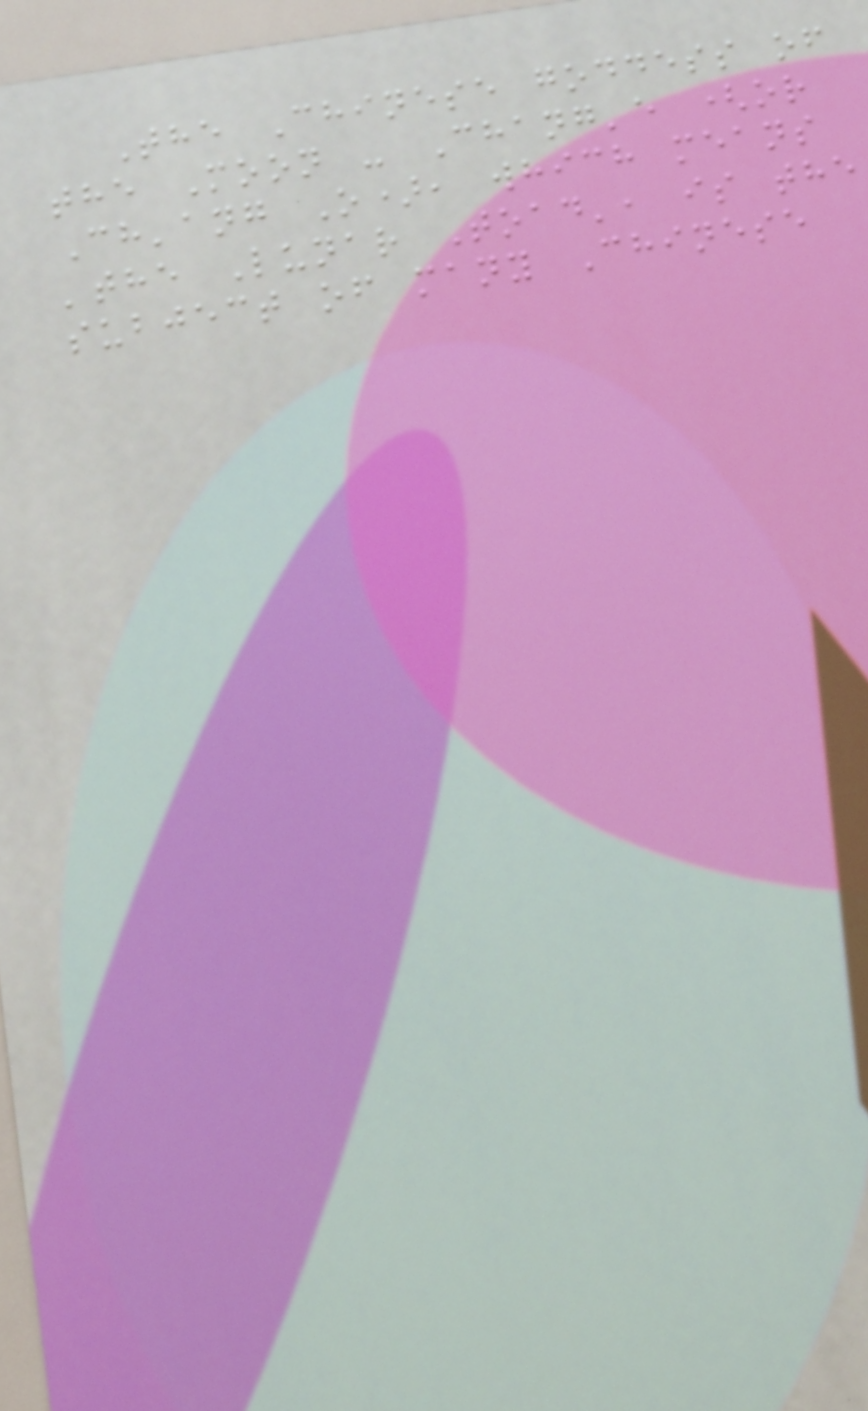The Chinese goddess of
the Moon - Chang'e (or
Ch'ang O), which means
'the Lunar Toad', is the
subject of many Chinese
